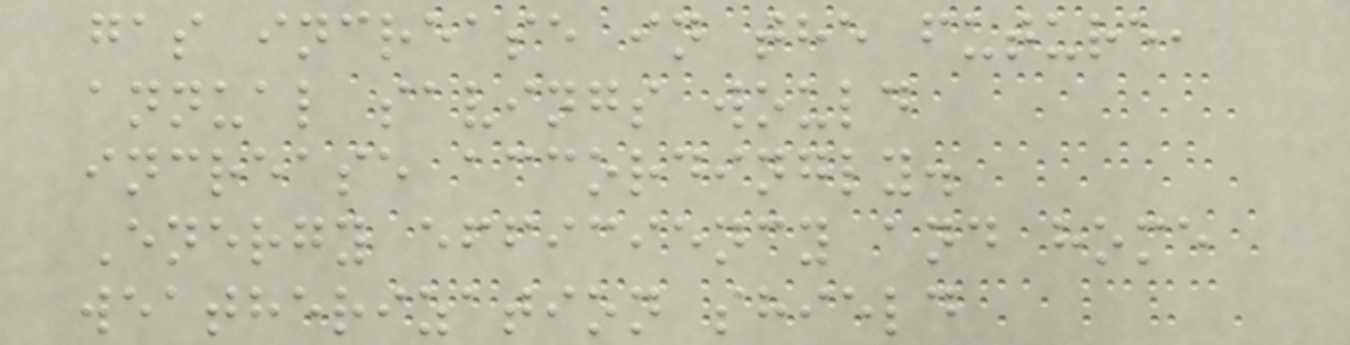gas increase in the future,
annual savings would
increase accordingly.
Energy efficiency and home
weatherization shield
